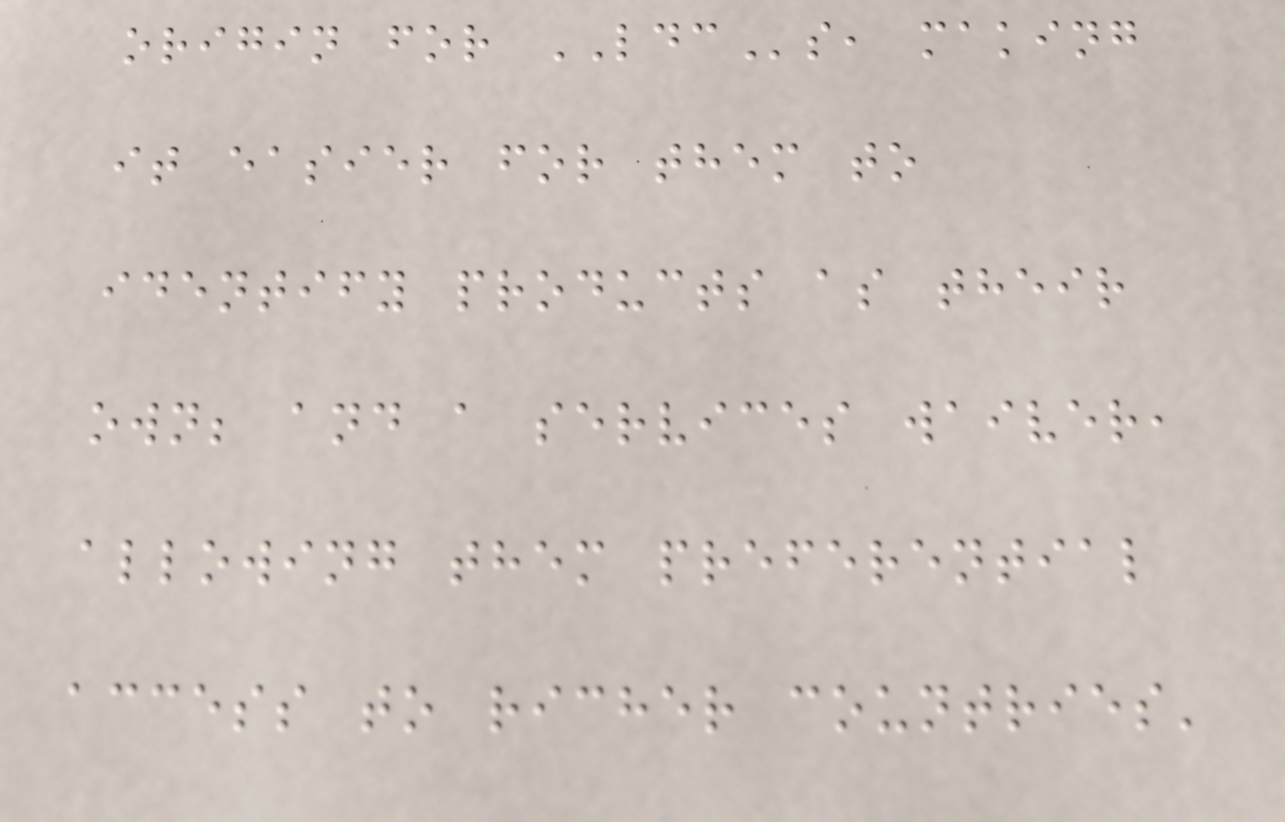origin for LDCs, making
it easier for them to
identify products as their
own; and a services waiver,
allowing them preferential
access to richer countries'
